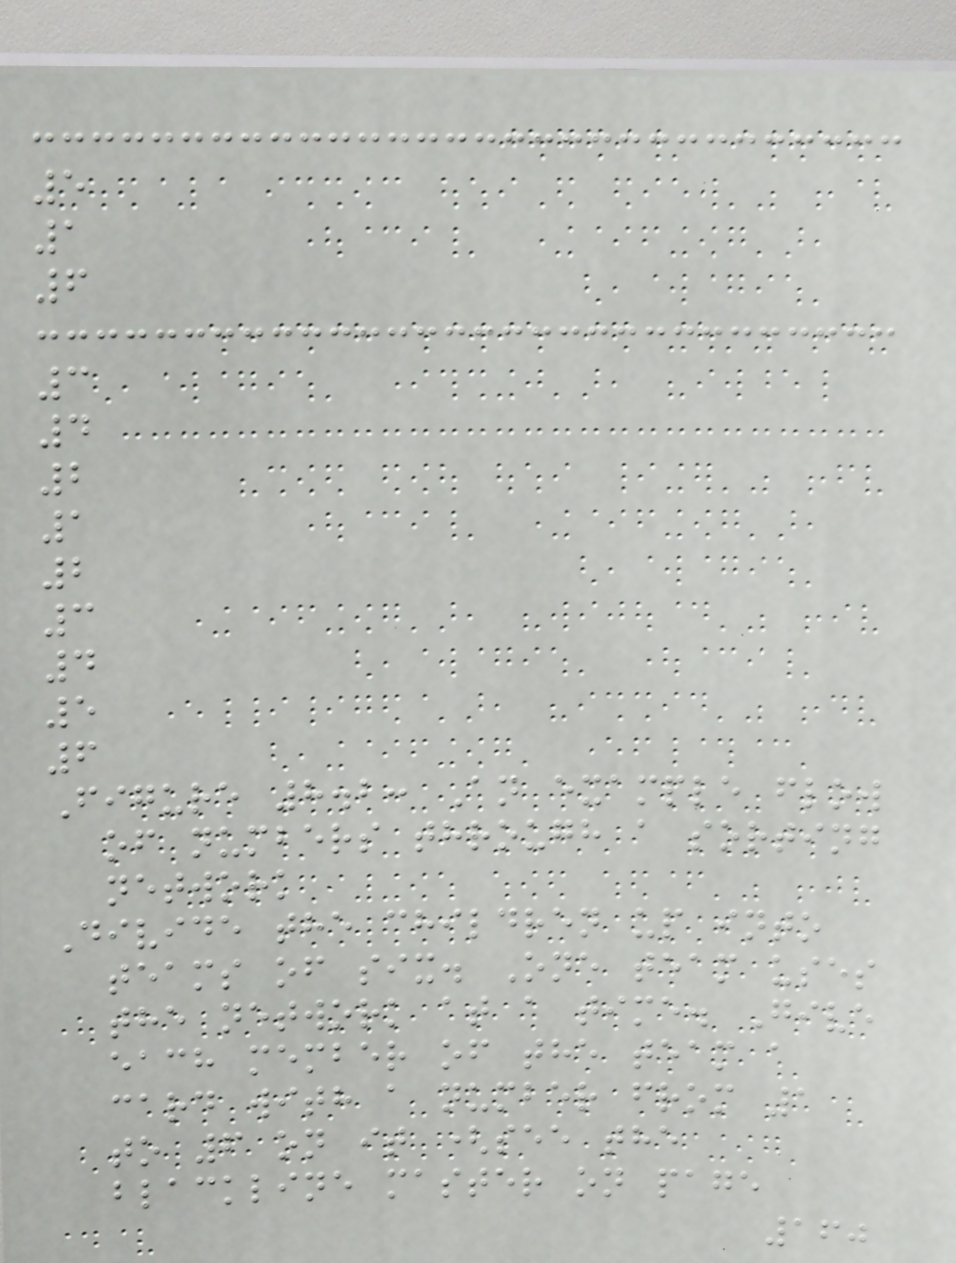5
1
6
3
4
2
1
2
3
4
5
6
Figure 8.2: An example flow
of numbers through a sorting
network
Divide the children up into
teams of six. One team uses
the network at a time. Give
each member of the team a
card with a number from 1
to 6 on it (see the
blackline master on page
160
